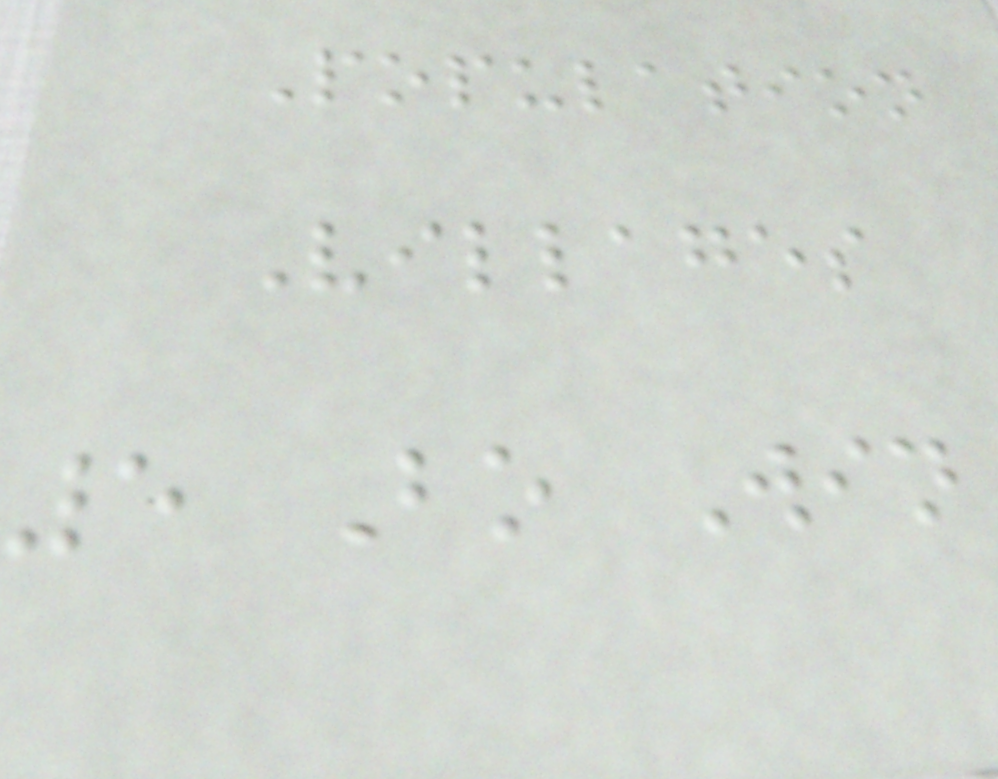Population
Villages
5 Bo Win
